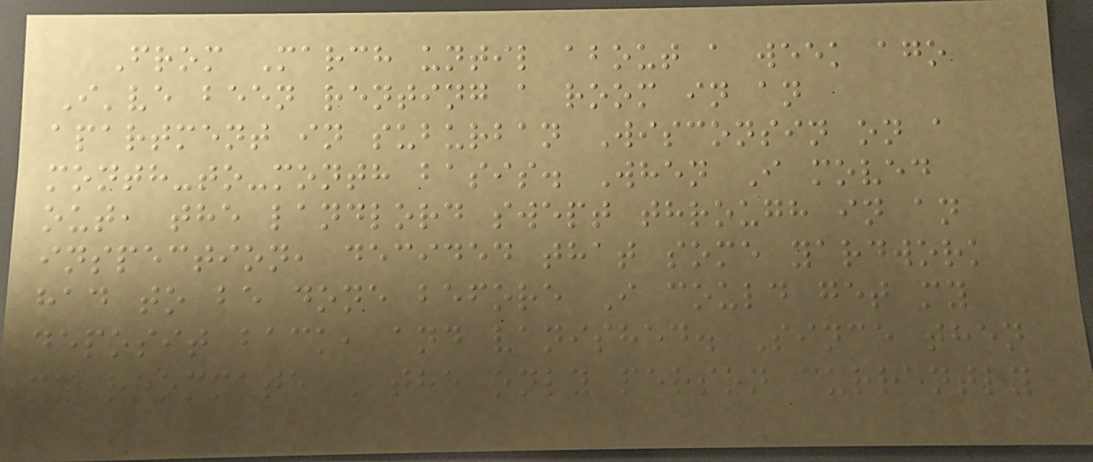From March until about a week ago
I've been renting a room in an
apartment in suburban Wisconsin on a
month-to-month basis. When I moved
out, the landlord swept through in an
inspection, decided that some yardwork
had to be done before I could get my
deposit back, and vanished. Since then
my roommate - the only person currently
